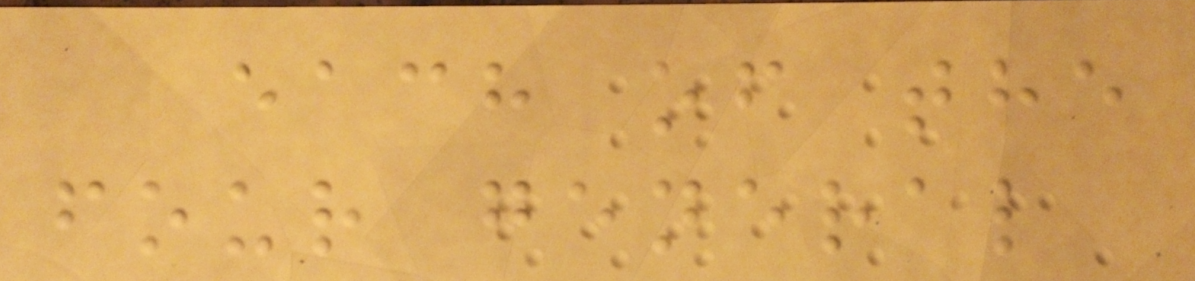each of the
four general
